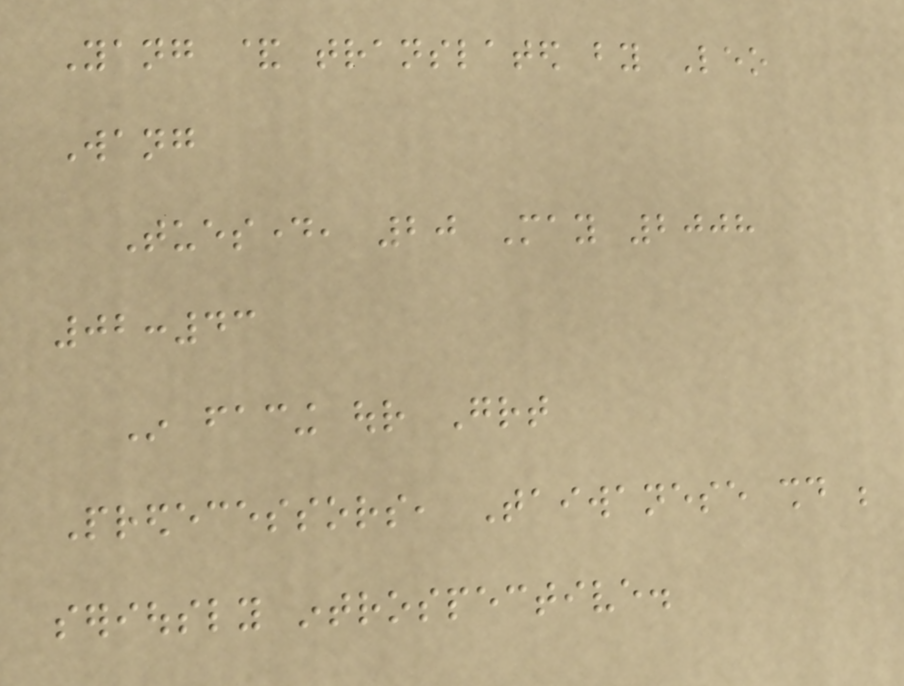Yang & translated by Leo
Wang
Tuesday, 20 May 2008
02:43
In facing our Great
Predecessors, Taiwanese should be
seriously introspective.
